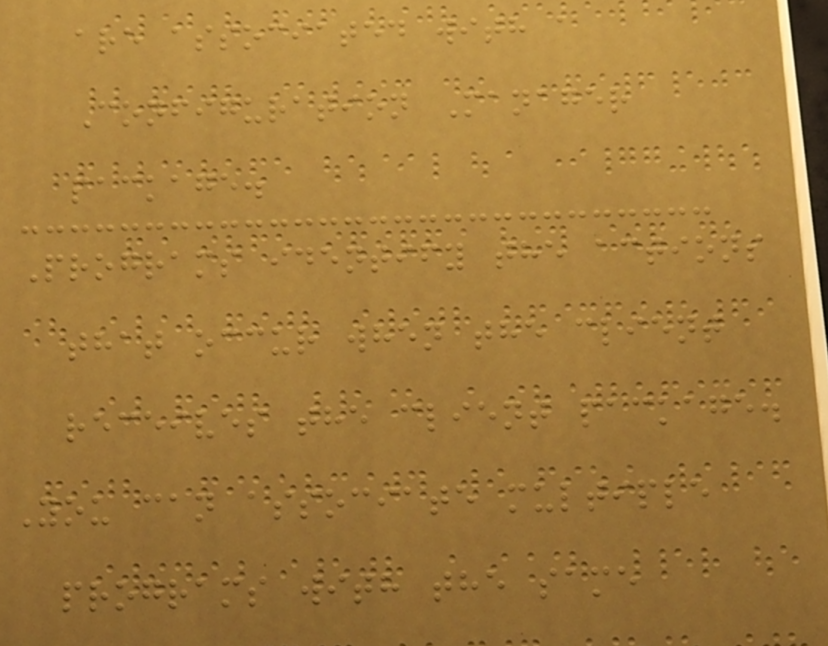are associated with a
Configuration Manager
package.
Programs identify the actions
that occur when the client
receives the client package.
You can associate multiple
programs with the same
